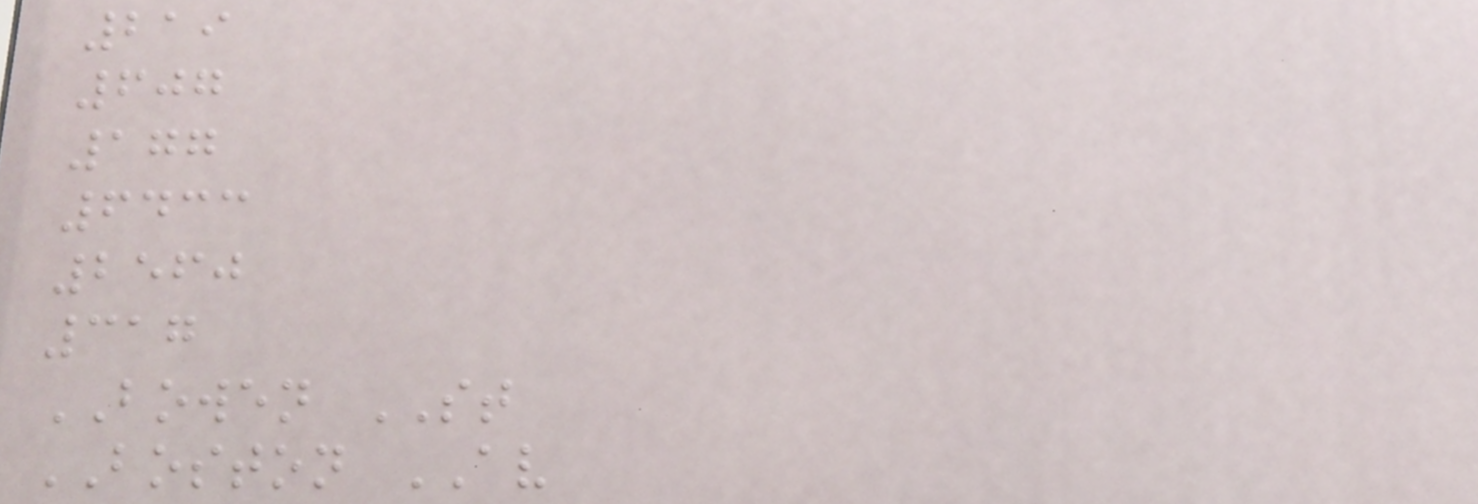219
607
177
6433
2560
317
BOWEN ST
BOSTON AV
